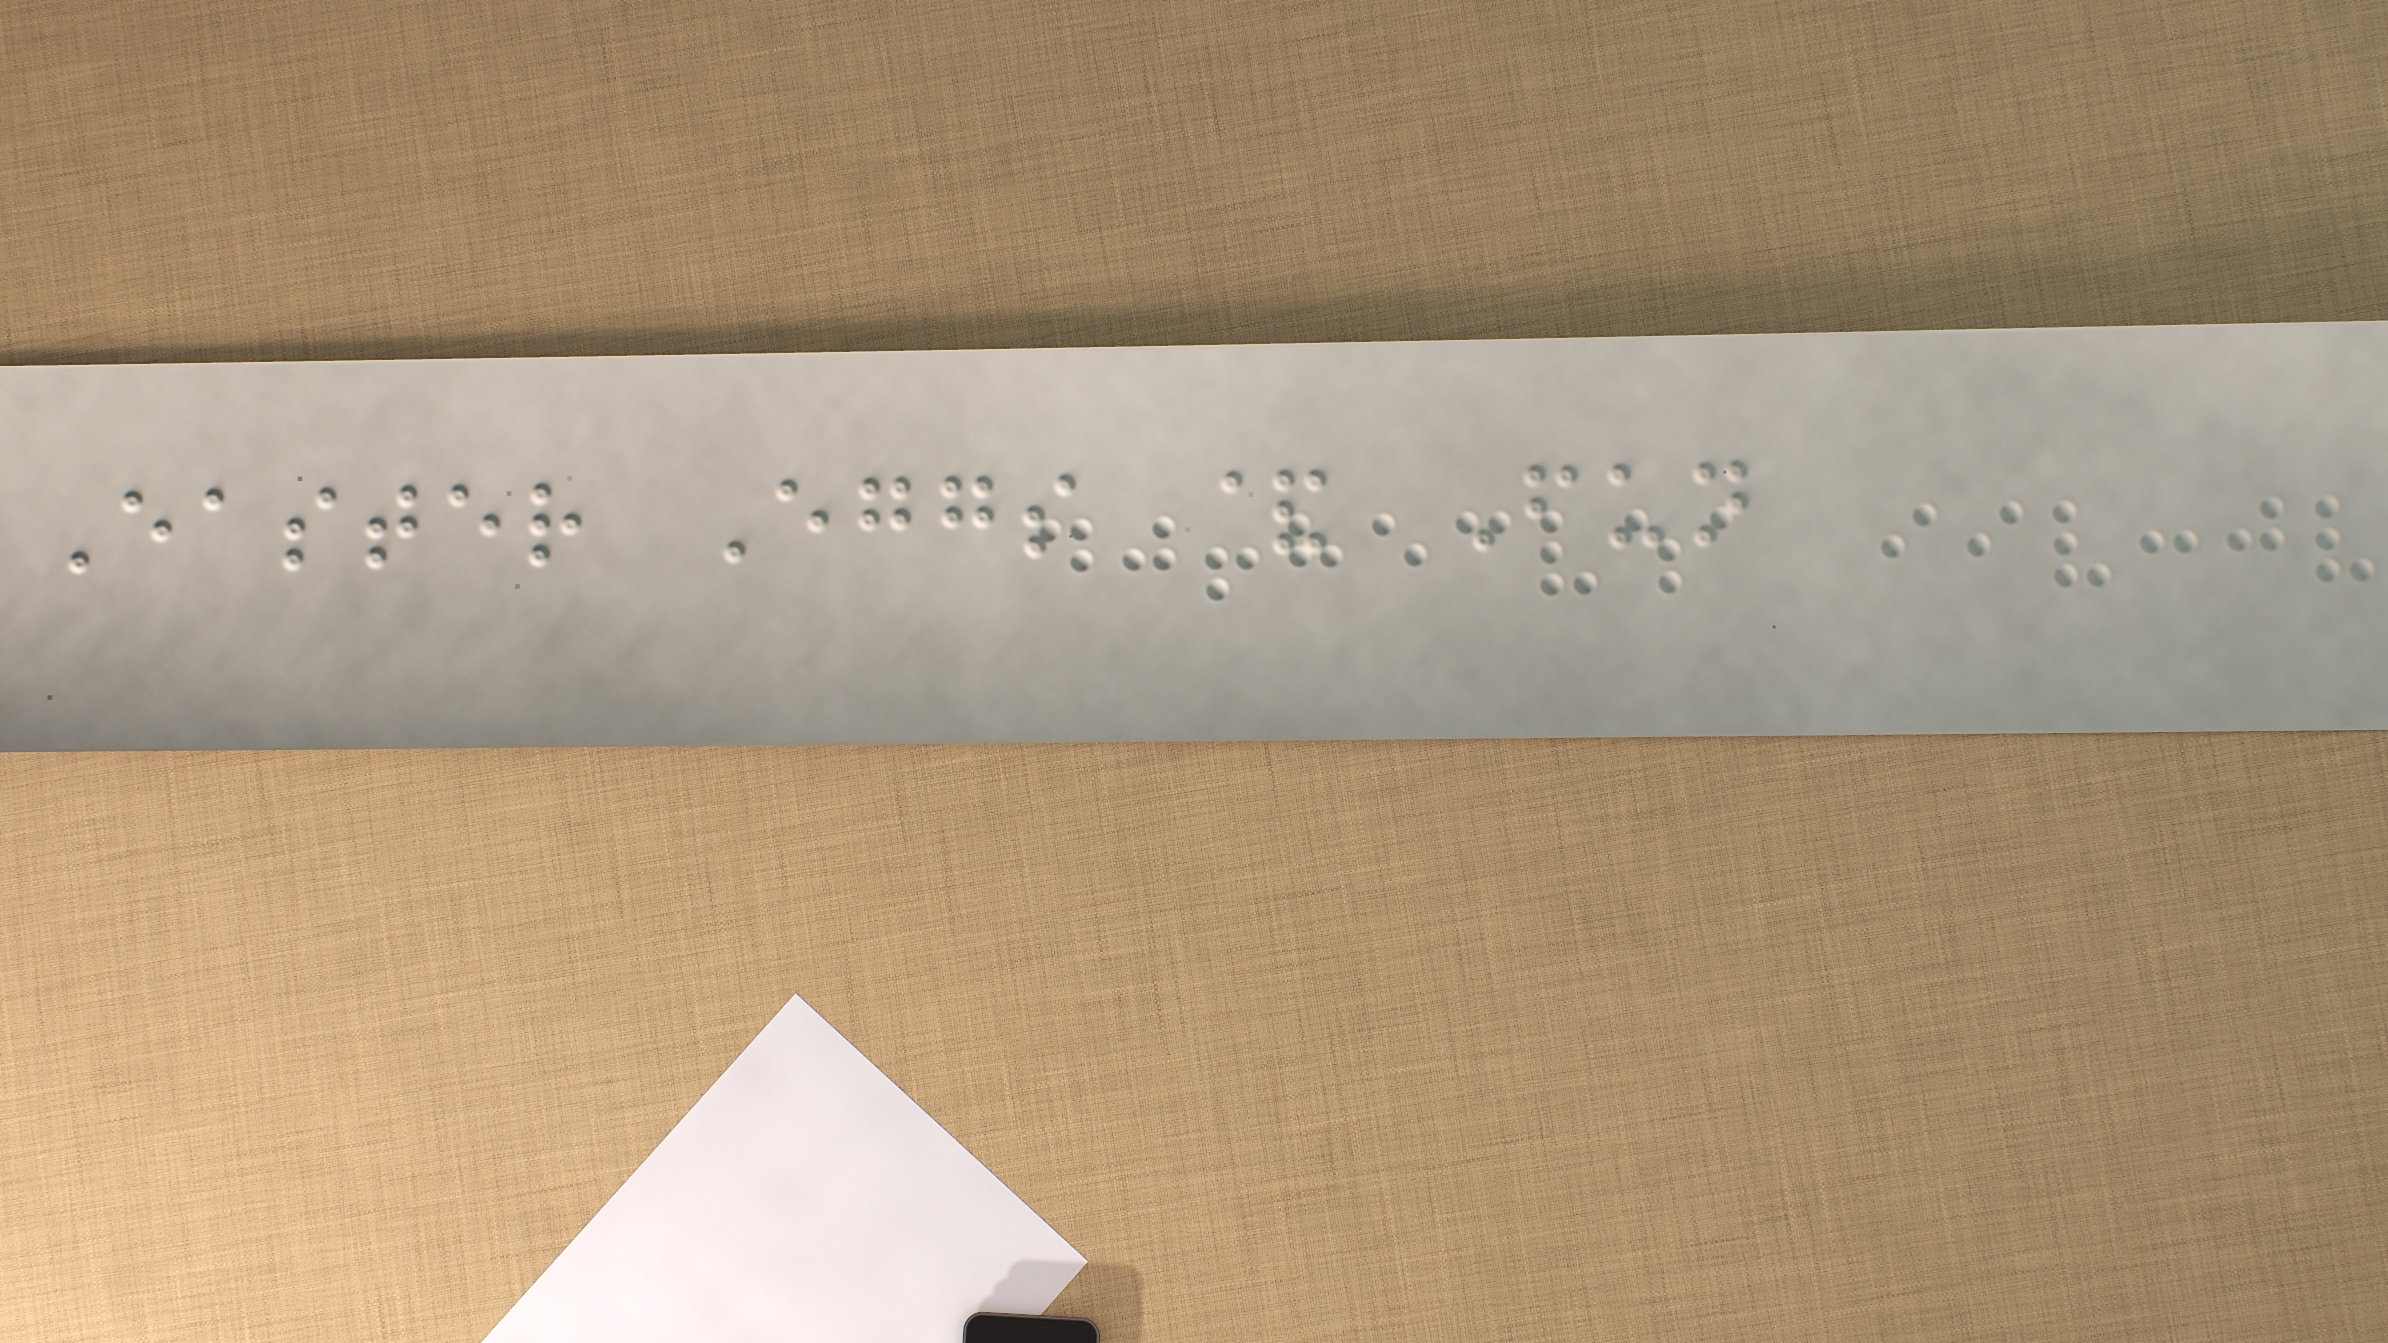Easter Eggs & Fun
